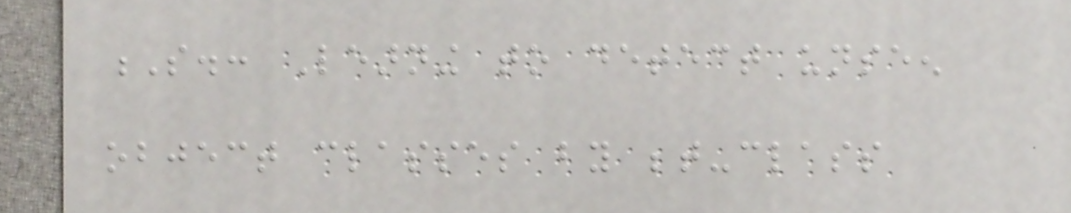S.: Learning to detect unseen
object classes by between-class
